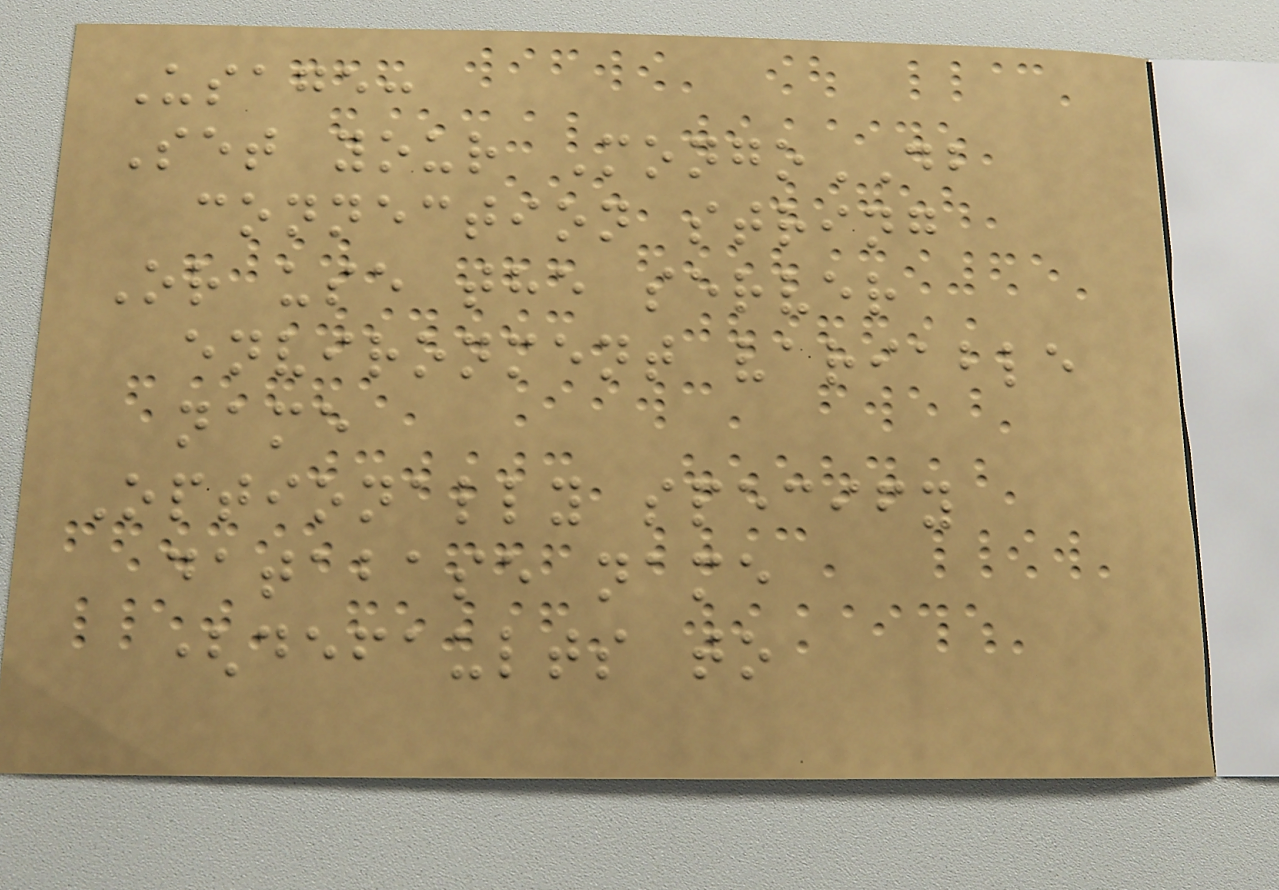Usage:
Set your MongoDB
connection string
Or use the server
environment variable
name
Optionally specify
database name
(defaults to
